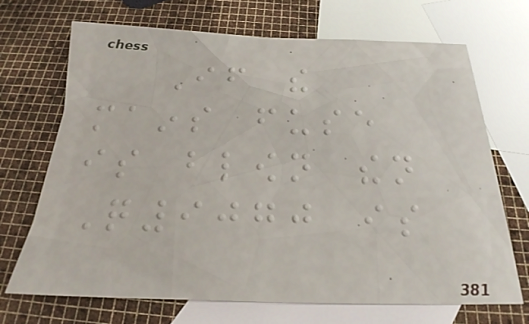If the
mains fuse
is blown then
Q9070 is
